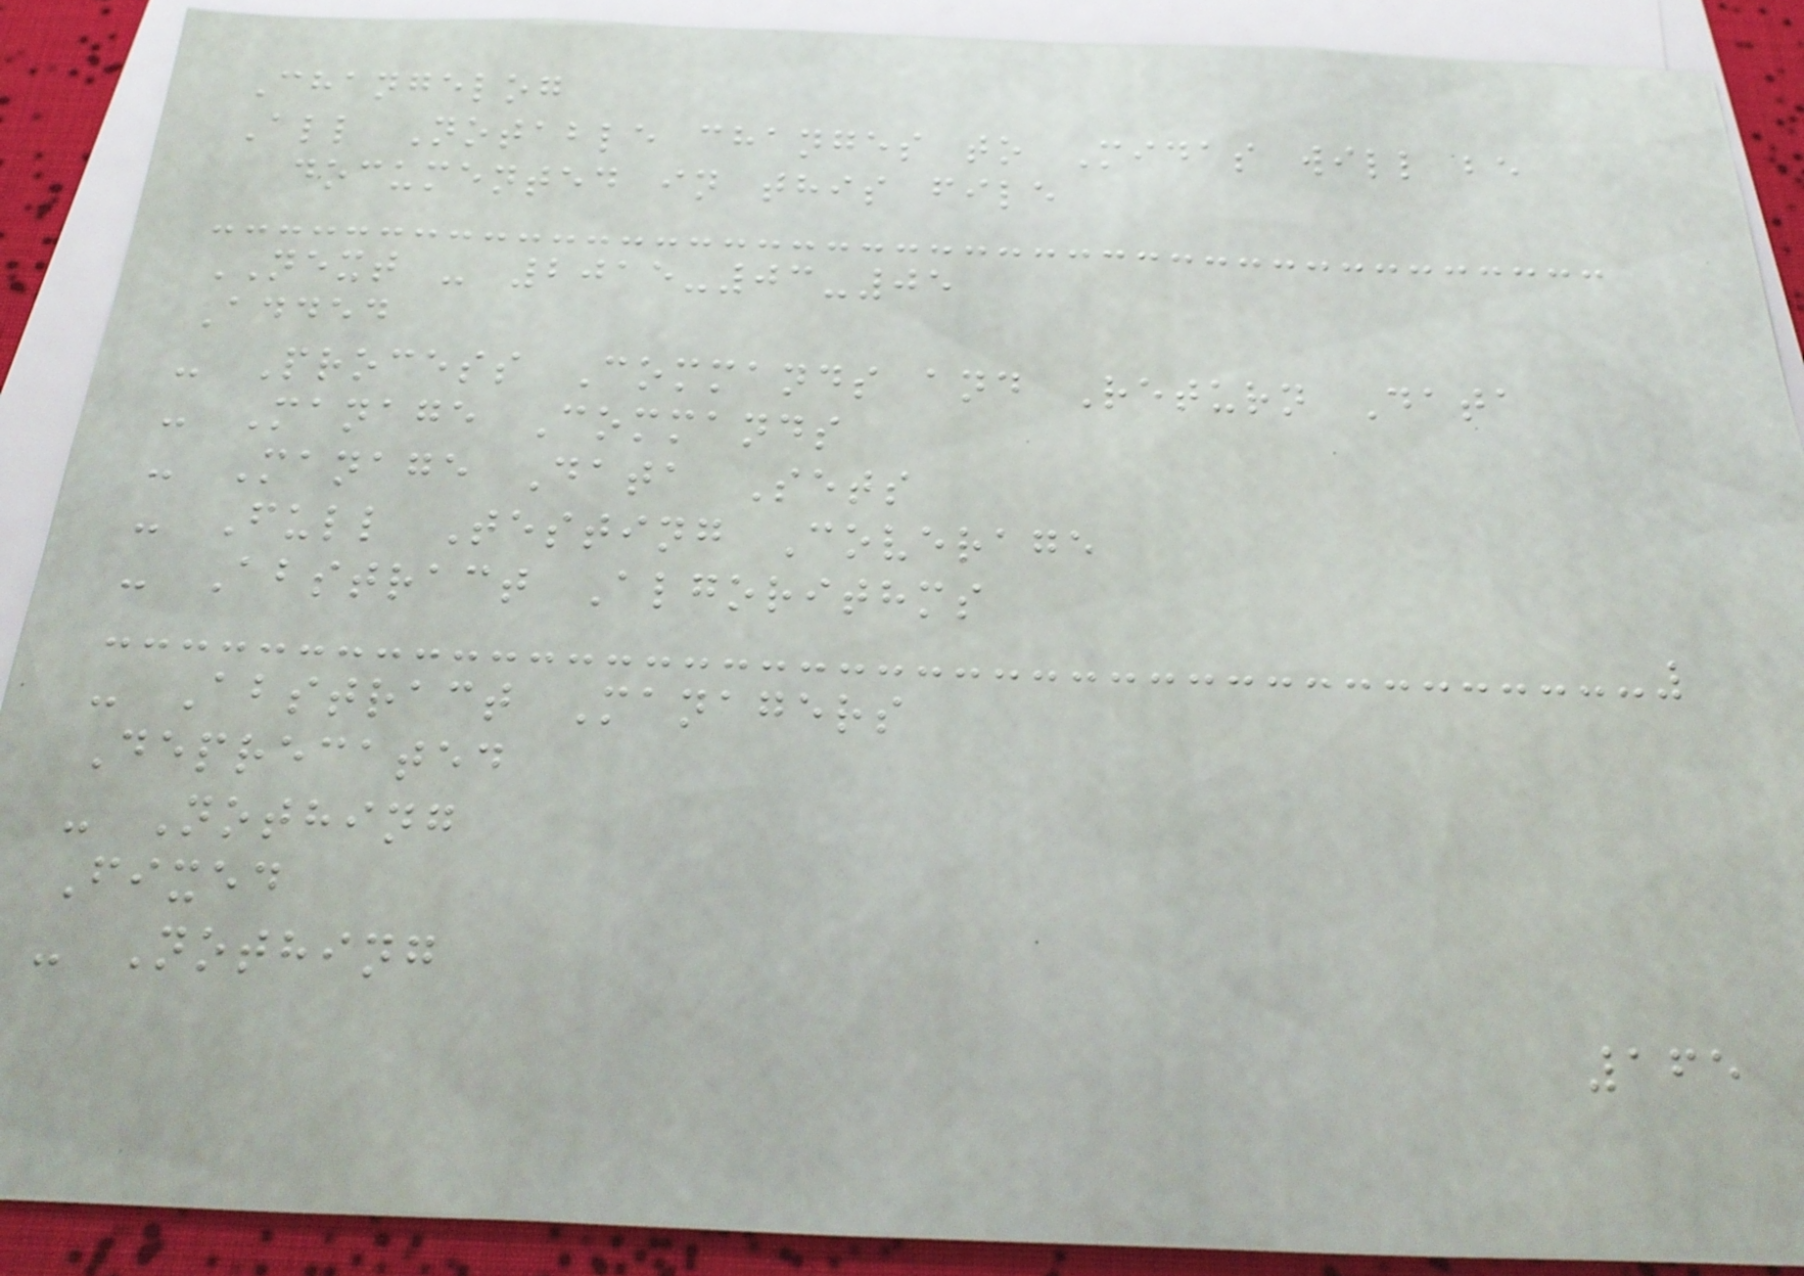Changelog
All Notable changes to Midas will be
documented in this file
NEXT - 2015-03-05
Added
- Process Commands and Return Data
- Manage Commands
- Manage Data Sets
- Full Testing Coverage
- Abstract Algorithms
- Abstract Managers
Deprecated
- Nothing
Fixed
- Nothing
165
